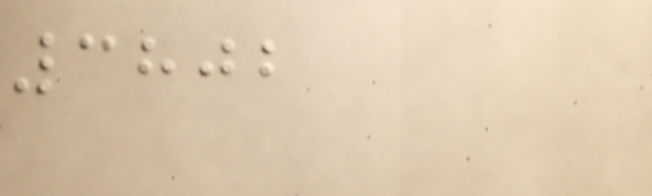3802
